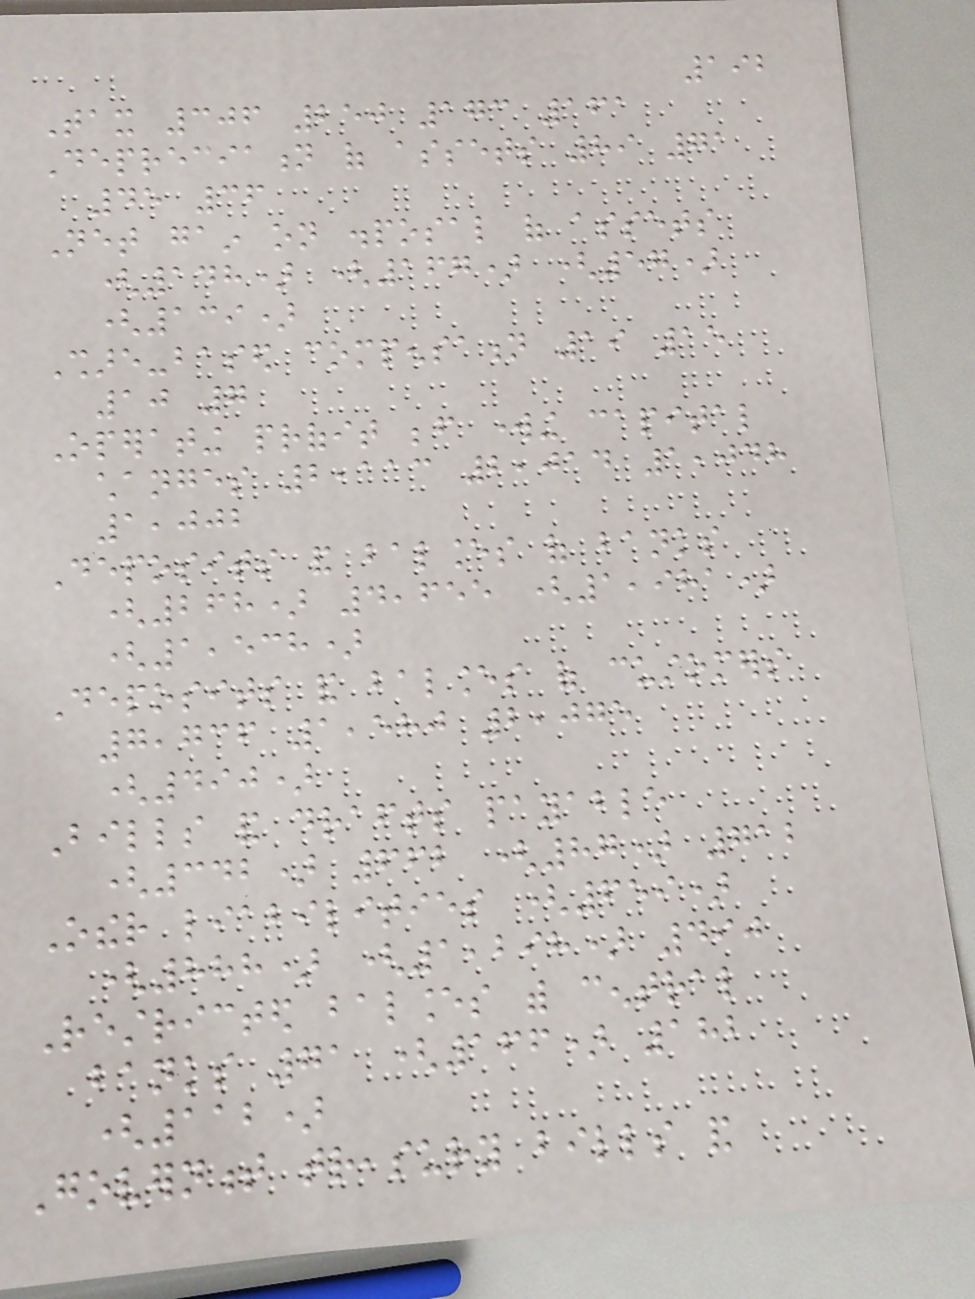192
Tax 306 250 173 161
Depreciation of assets 89 71
45 36
Net gain on disposal of assets
(148) (167) (57)
(139)
Share-based compensation 19 15
10 7
Operating profit before working capital
changes 2,113 2,014 1,048
1,002
Deposits and balances of banks
(268) 4,655 (1,981)
(1,538)
Deposits and balances of customers
7,736 1,580 2,075
(490)
Bills and drafts payable
(342) 662 (87) 712
Other liabilities (659)
(888) (1,298) 490
Restricted balances with central
banks 71 (166) 182
(112)
Government treasury bills and
